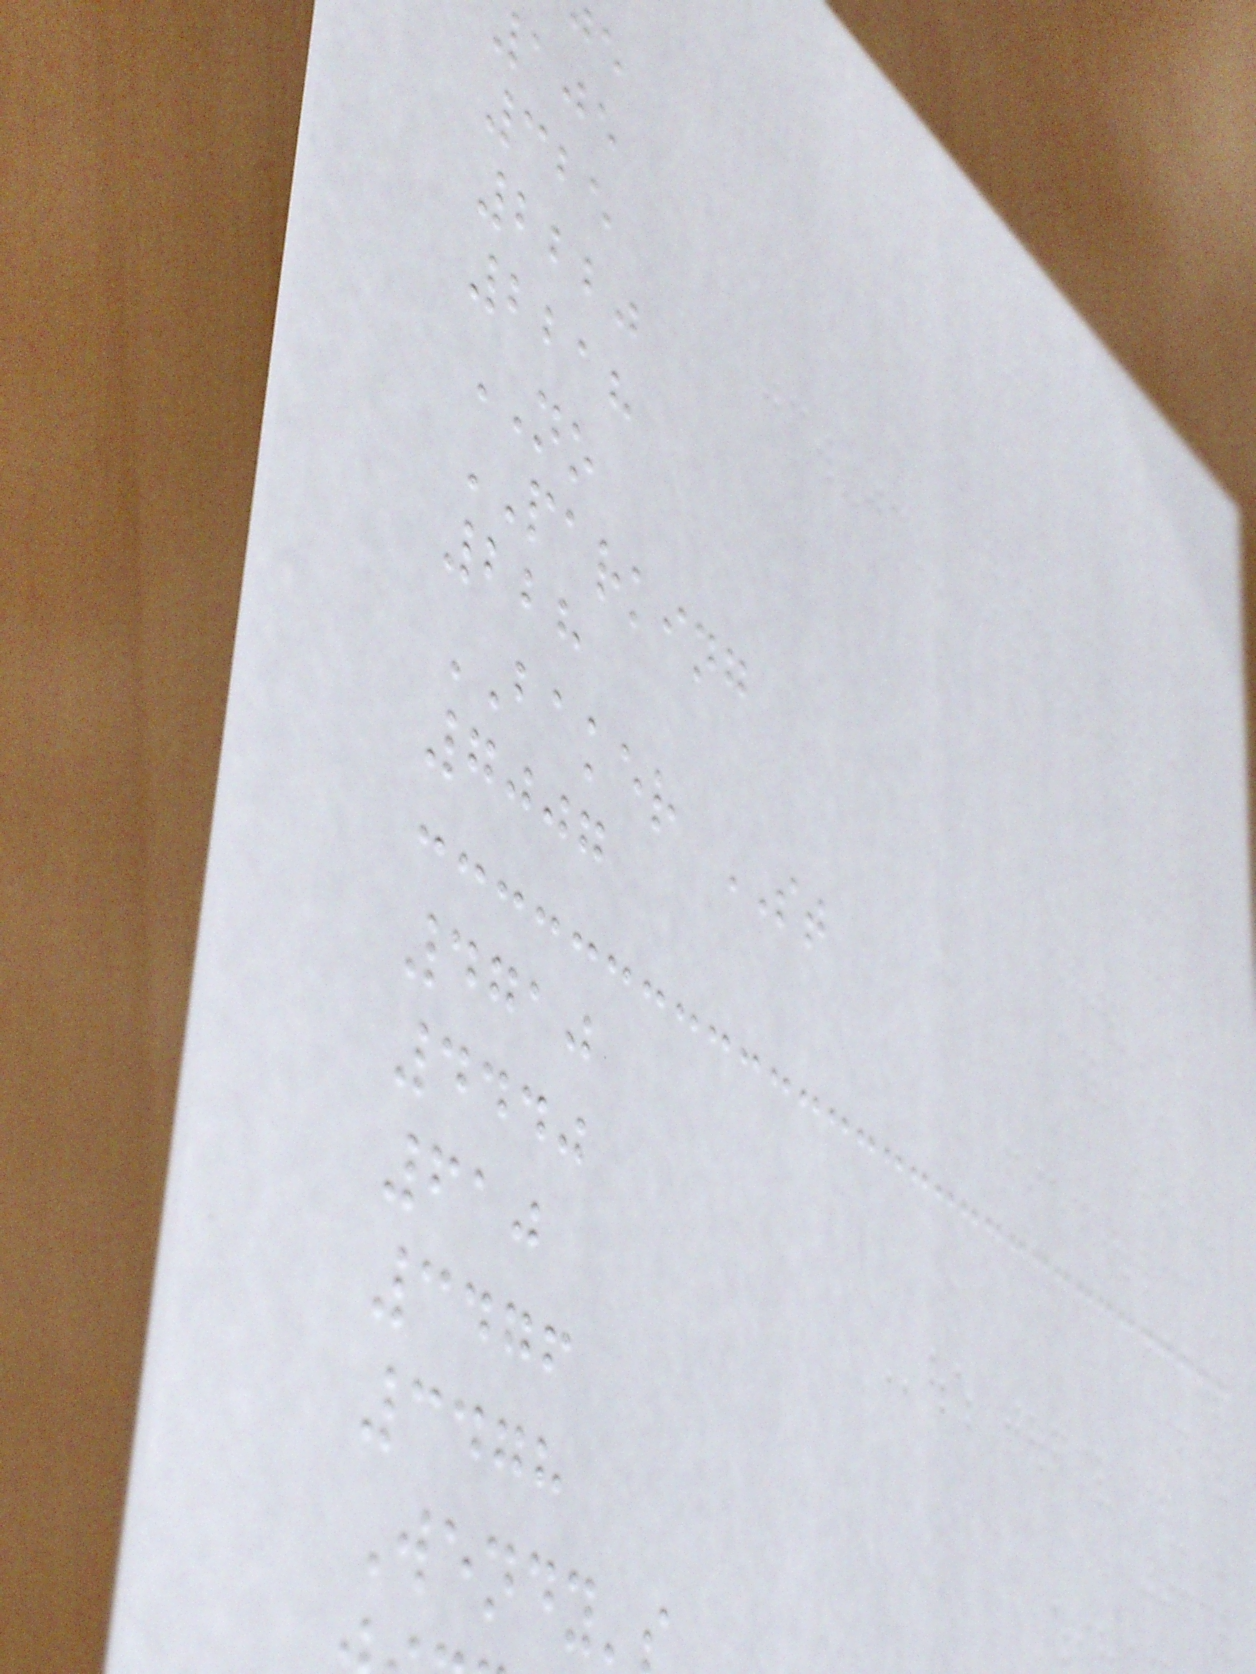325
2220
2218
NO
PARKING
228
BAKER ST
7007
4710
4440
610
3476
3478
Wendy'
